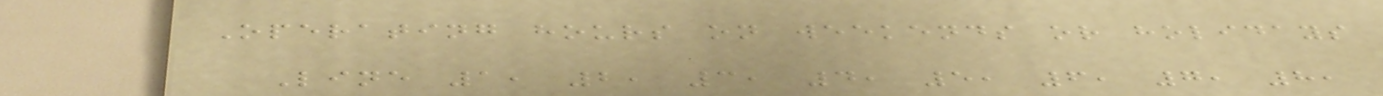Operating hours on weekends or holidays
Line 1, 2, 3, 4, 5, 6, 7, 8,
